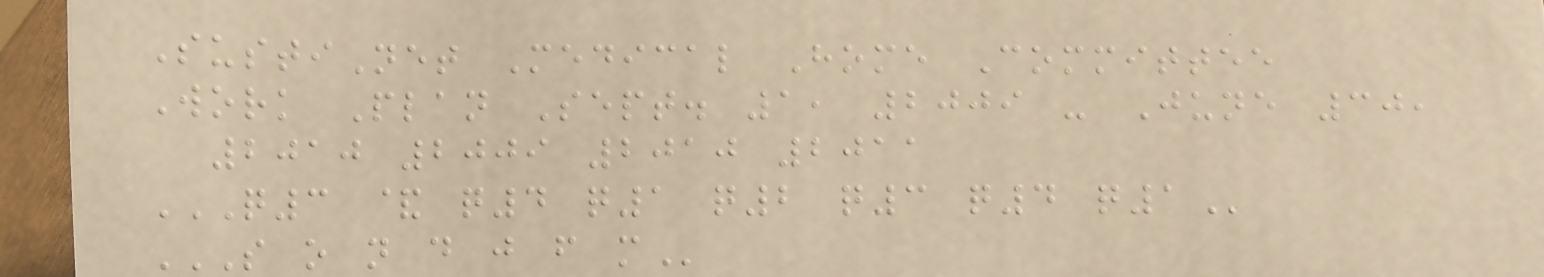SustiNet Medical Home Committee
Work Plan Sept. 1, 2009 - June 30,
2010 2009 2010 2011
Q3 & Q4 Q1 Q2 Q3 Q4 Q1
S O N D J F M
